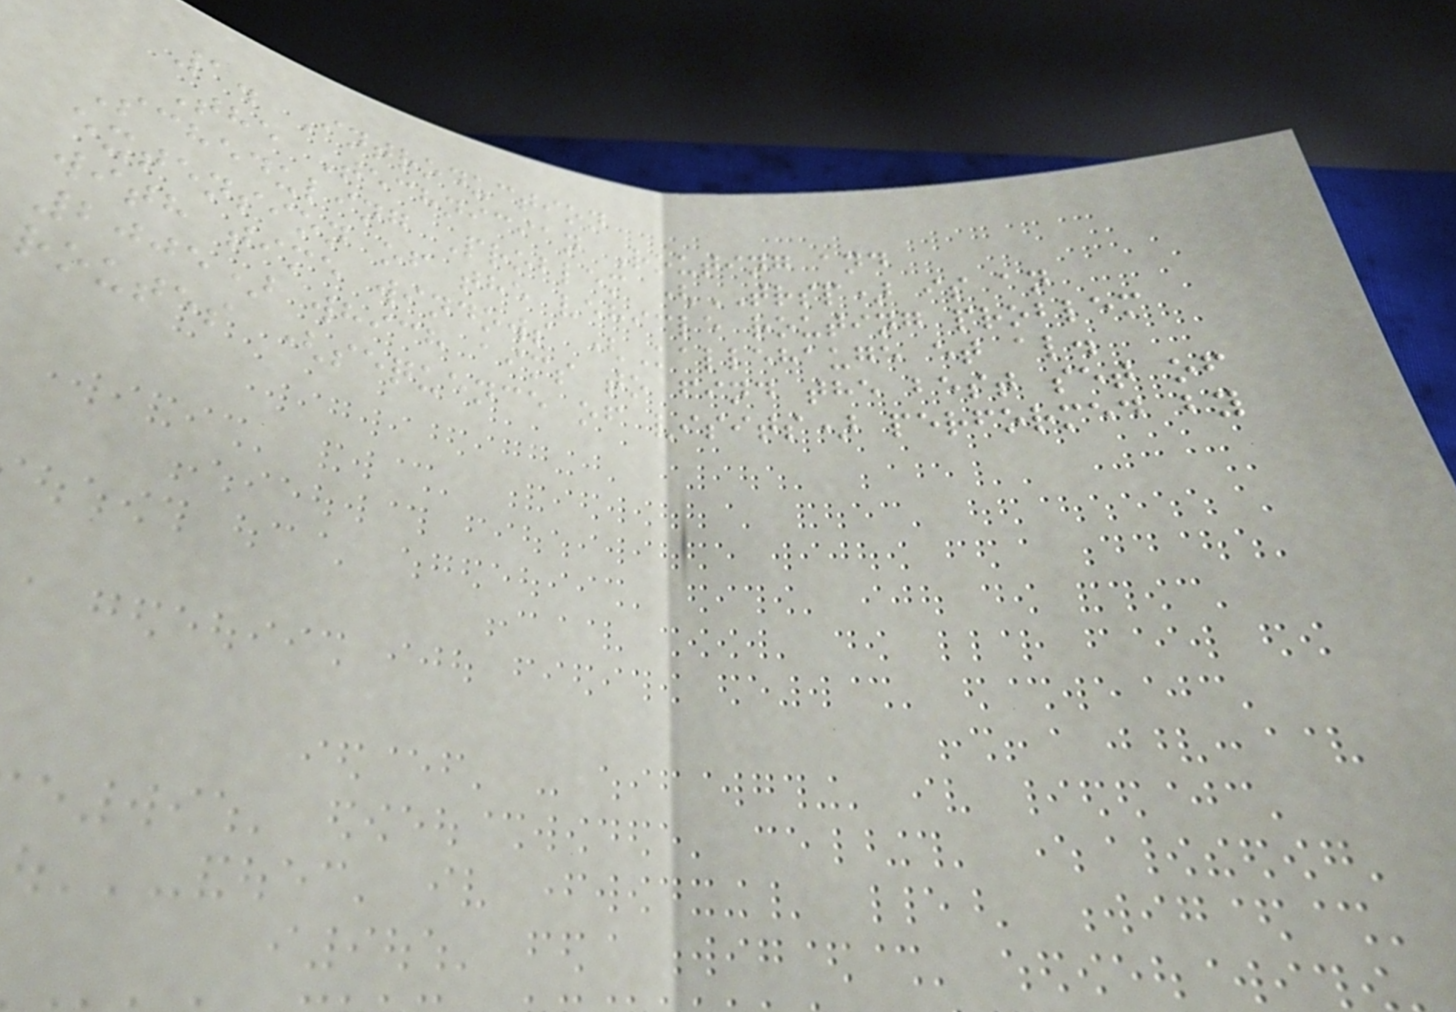1. Introduction
The Technician Routing and
Scheduling Problem (TRSP) is an
extension of the vehicle routing problem
with time windows (Kallehauge et al.
2005) which aims to find the best set of
routes (sequence of visits) performed by
